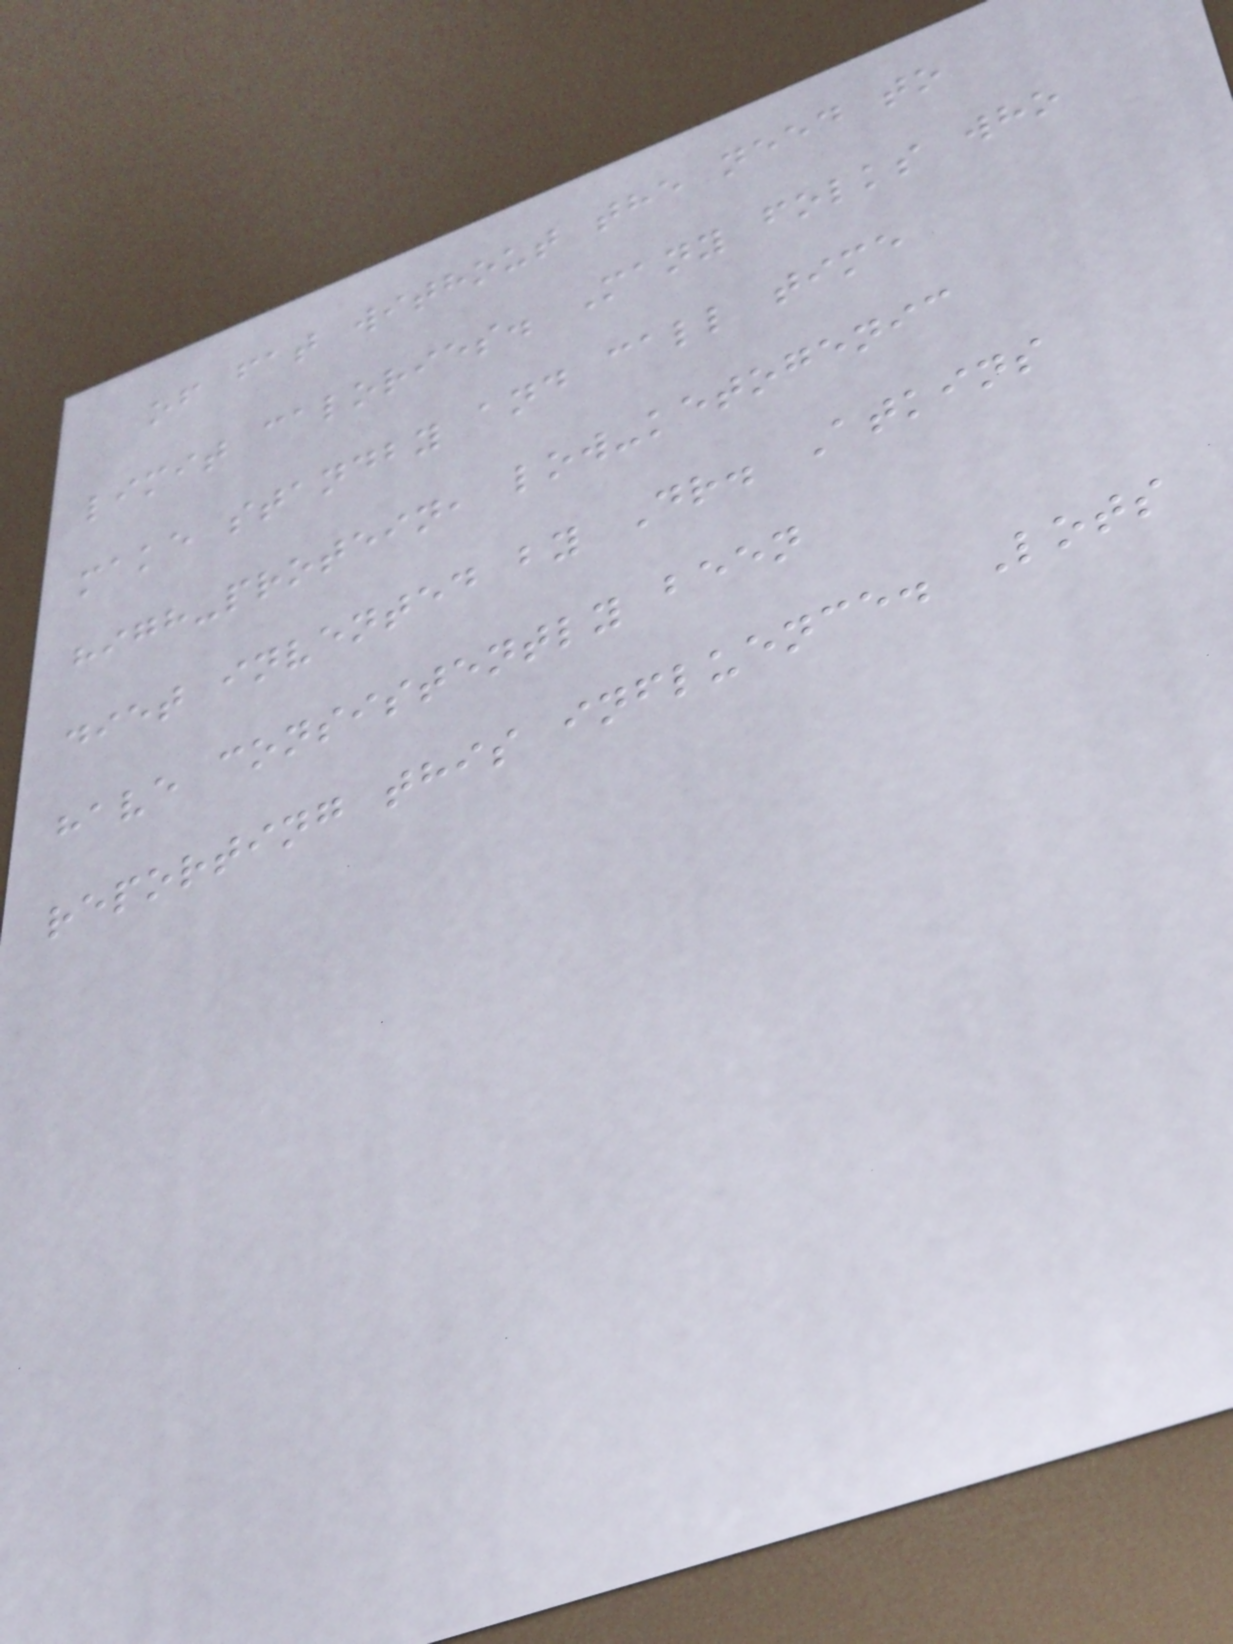of fat without the need to
limit calories. Many folks who
make standby and call time
high-protein, low-ketogenic
diet invented by Dr. Atkins
have consistently been
reporting this influence. Lots
